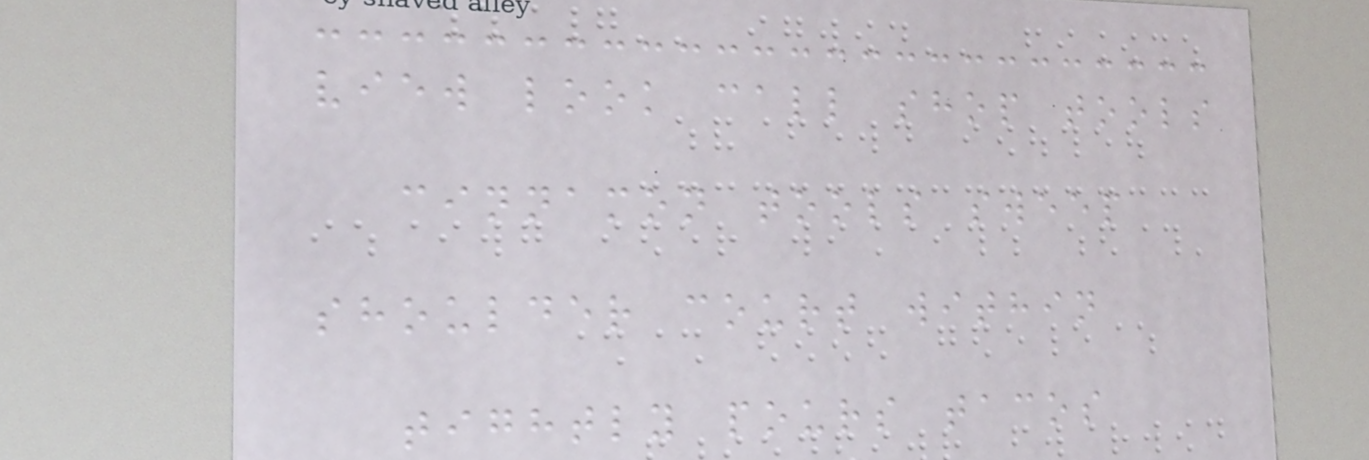view look call shop tools
cinnamon tools sweep
shoulder court within
tightly pours tacos
